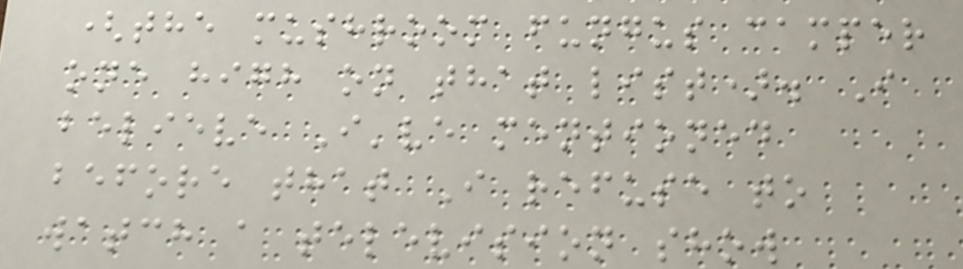(the mushroom fungus camper
one high on that list). I
believe I've mentioned
before that I refuse to
watch a television show
